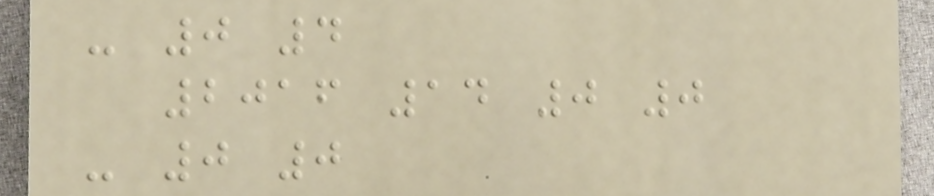- 0 4
2016 14 0 0
- 0 0
